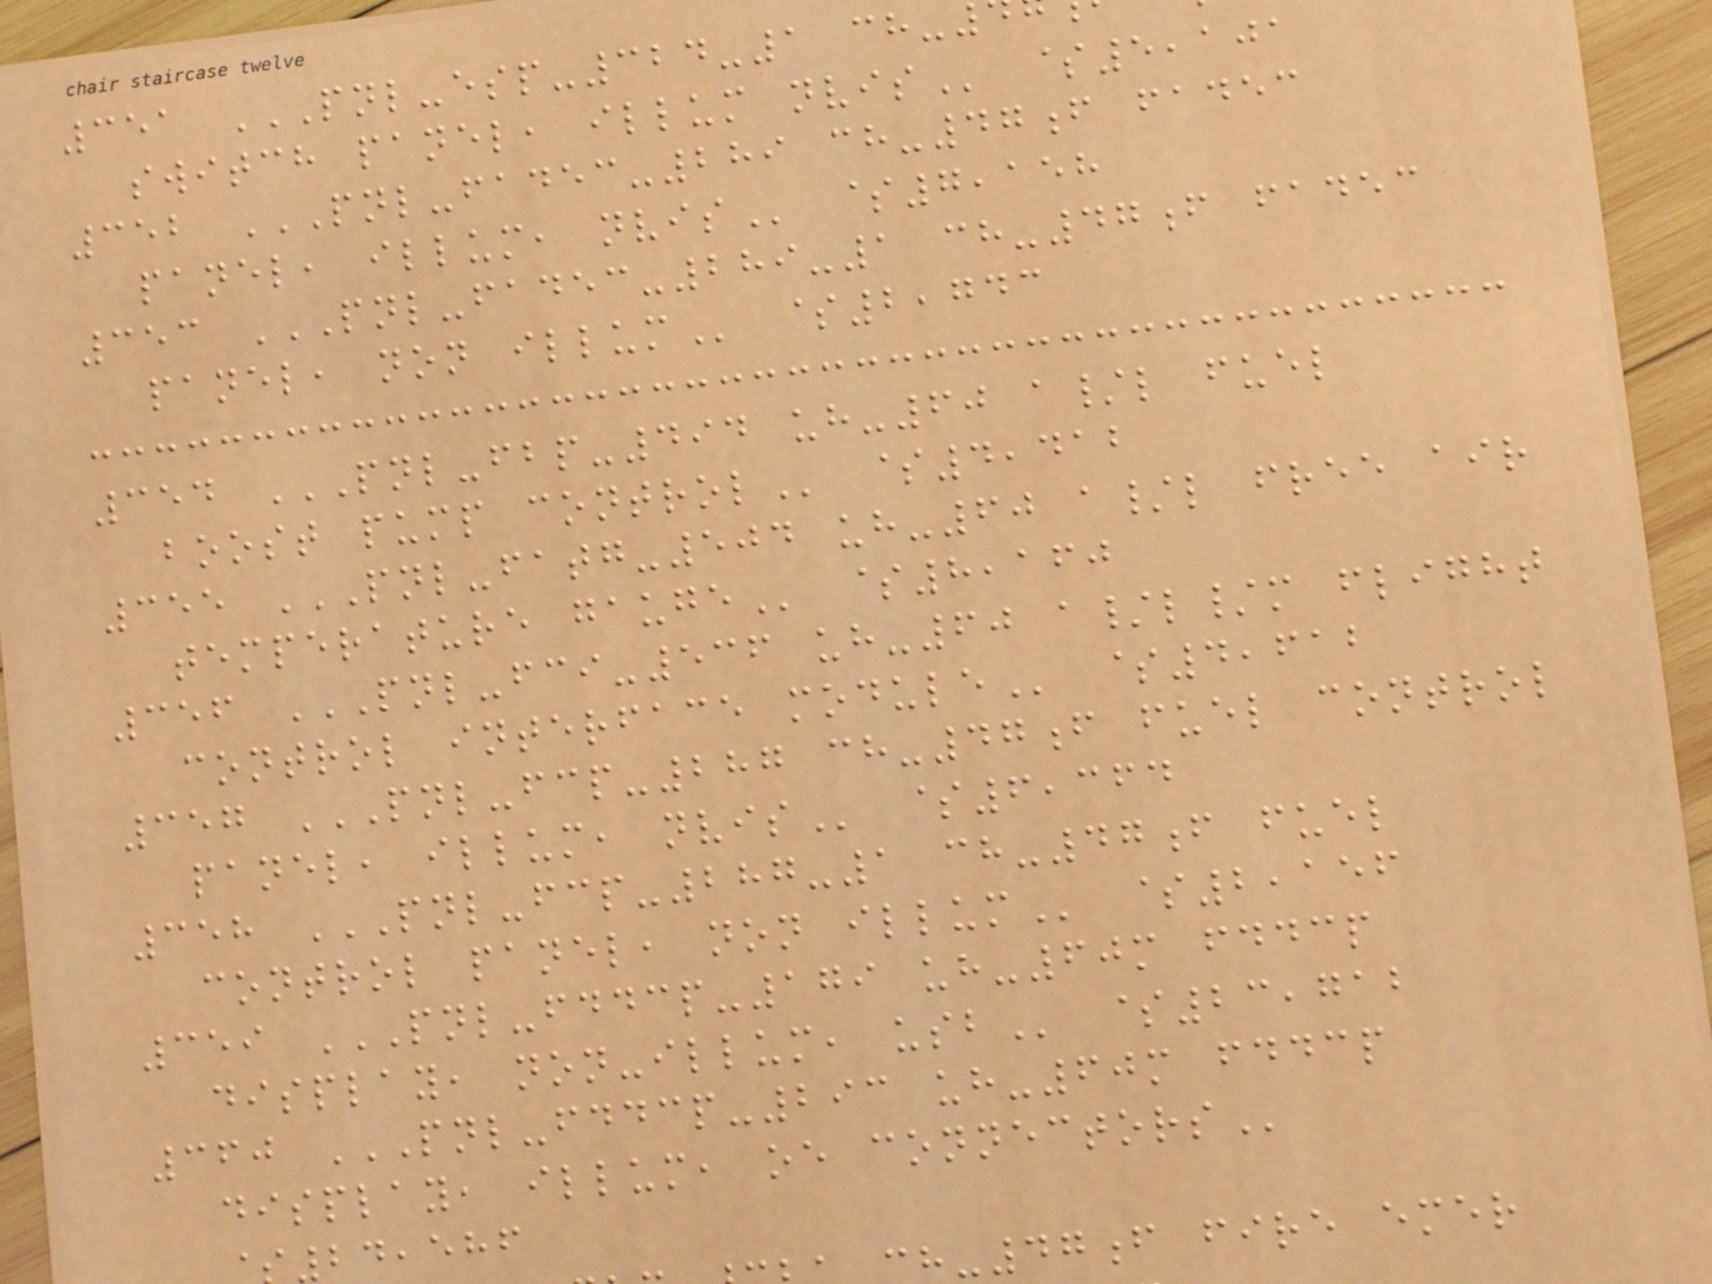switch panel, illum
352 PNL-FADEC-289 CH-47F FADEC
panel, illum,
353 PNL-FADEC-289-1 CH-47F FADEC
panel, non
354 PNL-FBP-494 UH-60 A/L FUEL
boost pump
355 PNL-FATG-504 UH-60 A/L FREE AIR
temperature
356 PNL-FCI-536 UH-60 A/L/M FLIGHT
control interface
357 PNL-FCP-287 CH-47F FUEL CONTROL
panel, illum,
358 PNL-FCP-287-1 CH-47F FUEL
control panel, non
359 PNL-FDDCP-179 UH-60M FDDCP
display, non-illum,
360 PNL-FDDCP-293 UH-60M FDDCP
display, illum, oe
24,586
h-47f fire emer
